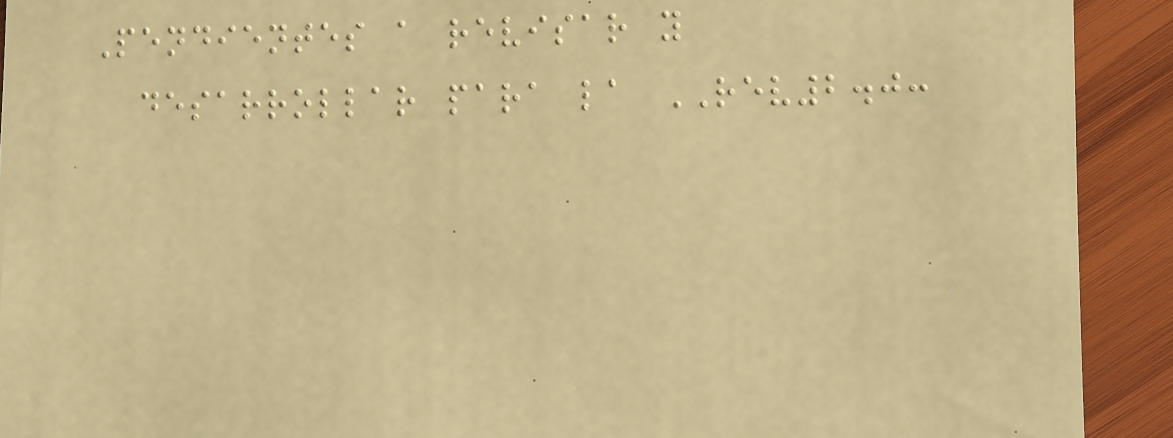Pendientes a revisar y
desarrollar para la REV2.0:
